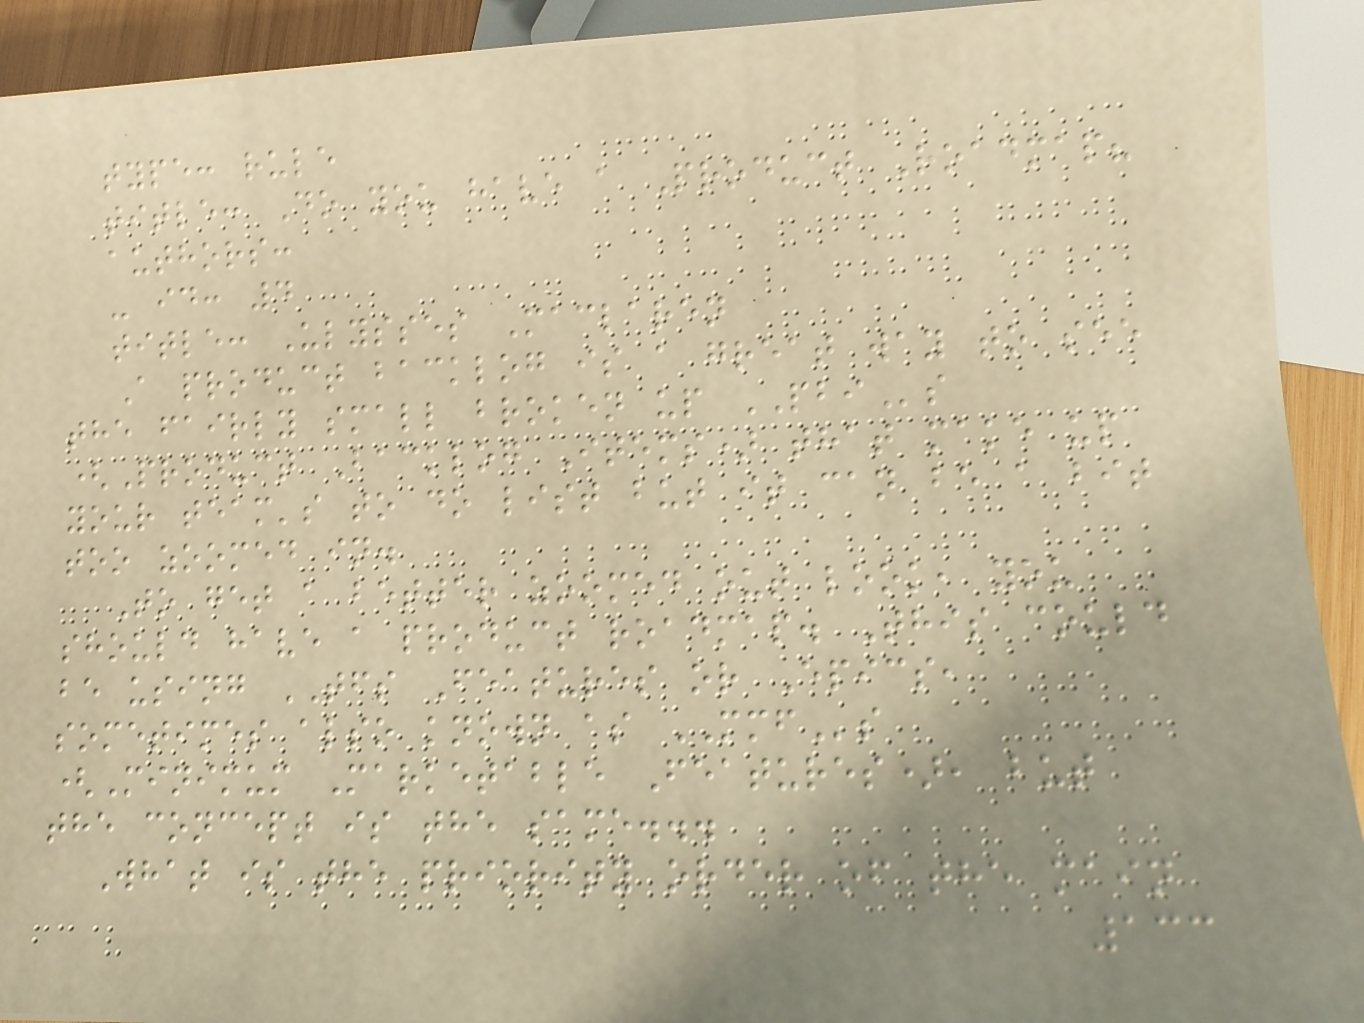type: rule
title: Do you have a Product Roadmap?
authors:
- id: 4
title: Ulysses Maclaren
A product backlog is a great way to see
the fairly small broken up PBIs
(Product Backlog Items) that make up
your team's to do list but it can be a bit
too zoomed in.
To get a better zoomed out look, you
should have a product roadmap. This could
be using TFS Features or Epics,
sometimes also known as MMFs
(Minimum Marketable Features), but
the concept is the same...
What is the priority order of the main
133
